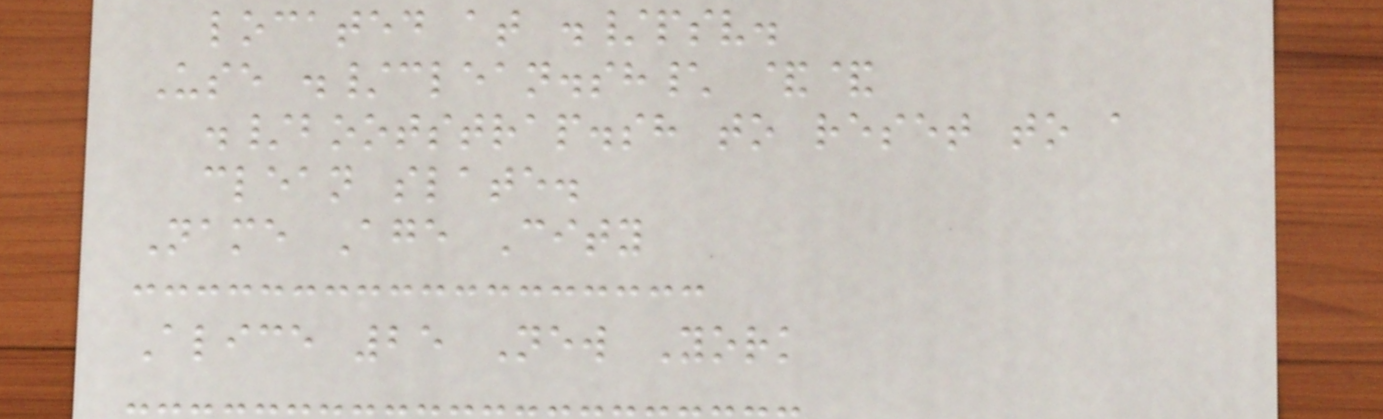located at ./psv.
Use ./clean.sh\ &&
./bootstrap.sh to reset to a
clean slate.
Name Age City
Alice 25 New York
